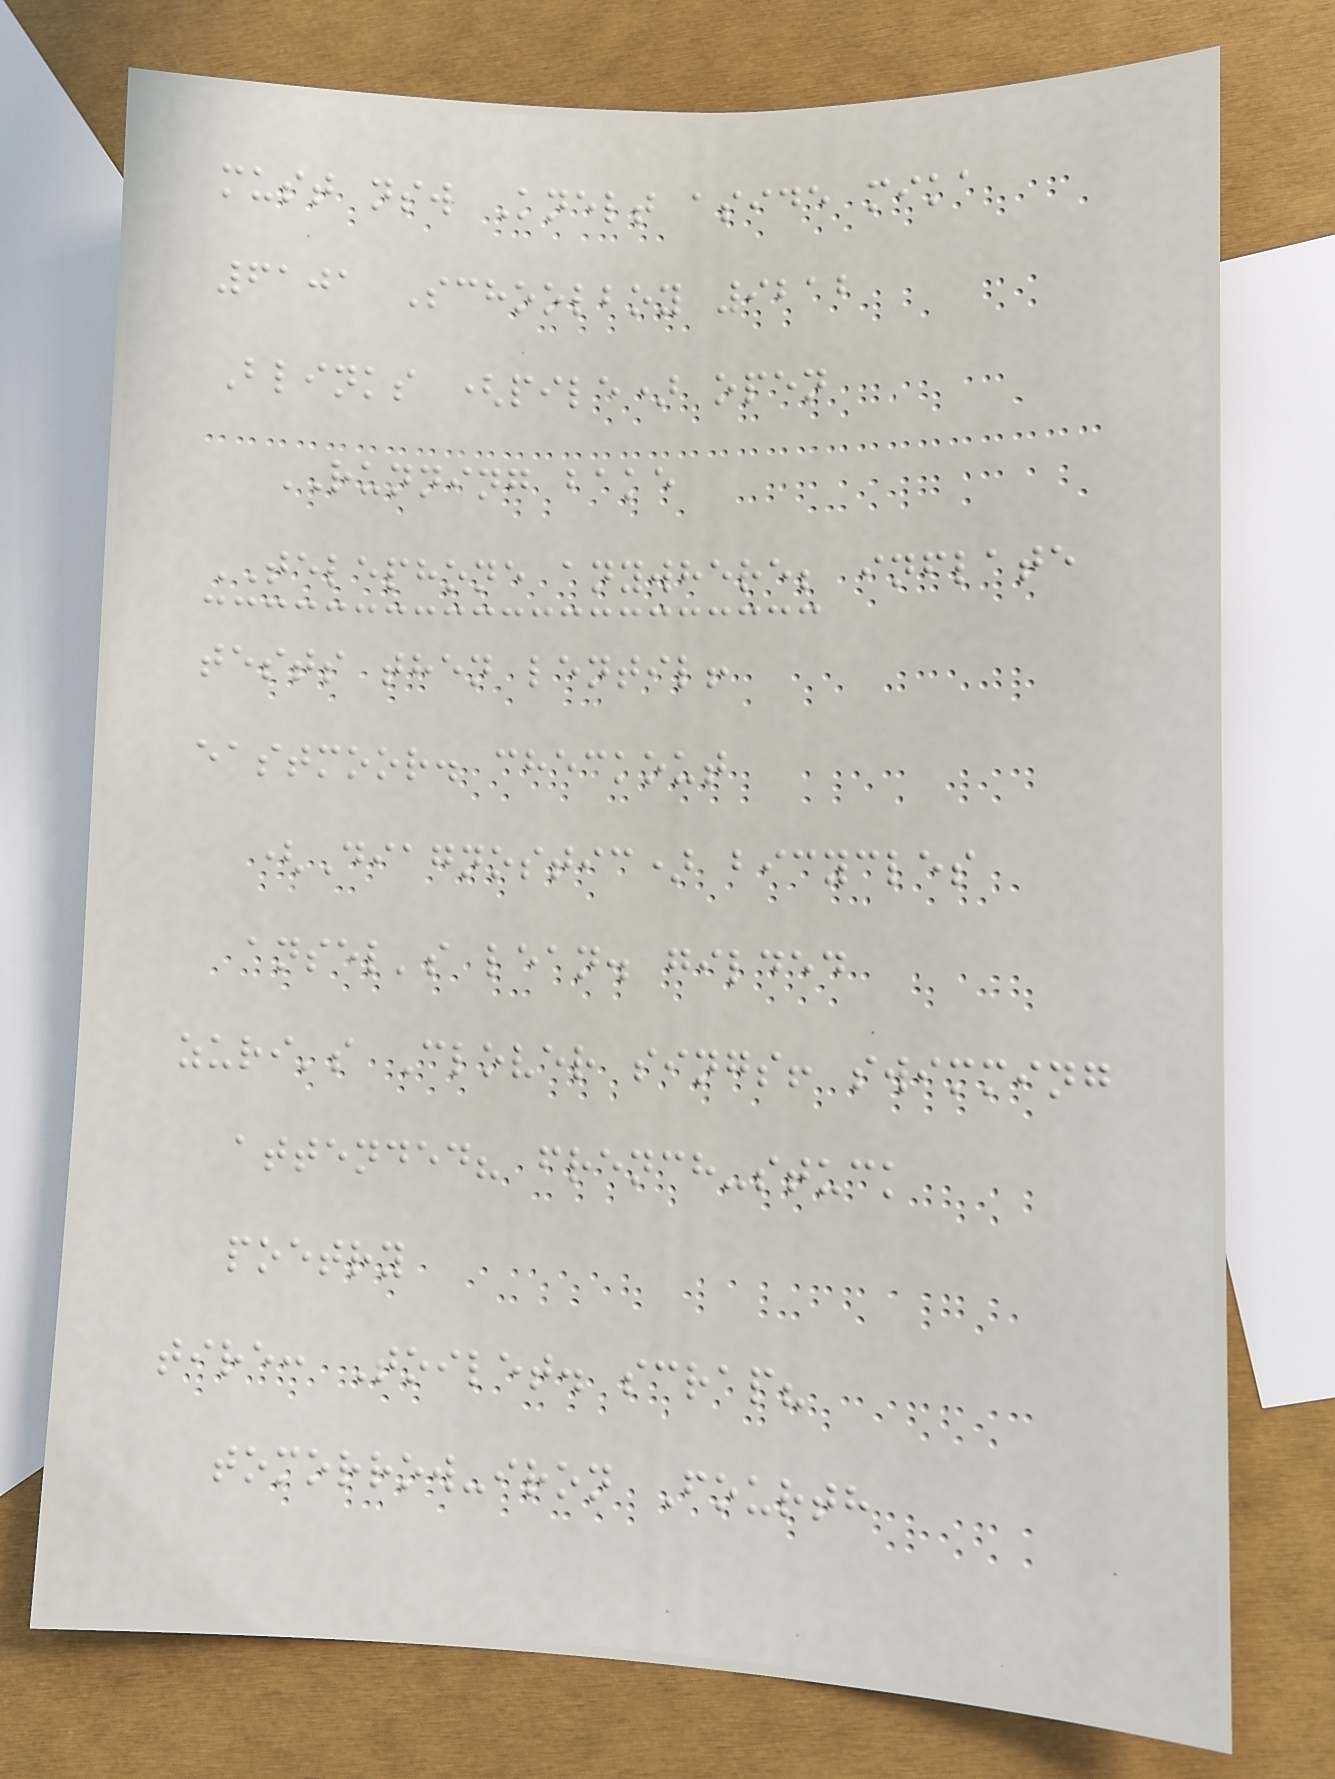must nsw Knelt aside mika
6101 Schoolboy 9212
Blinks (pile) open
RUNNING bake
TELEPHONE anywhere; inflate
tests then lentil!
eastmoor. checkout
(Diagnostic) bicycles
ansel's lean. gilded
zuri's Clover sings! swimming
attended? french-stuck
poetry
tire: Toilet. scrap?
tomorrow-iron Fourth
